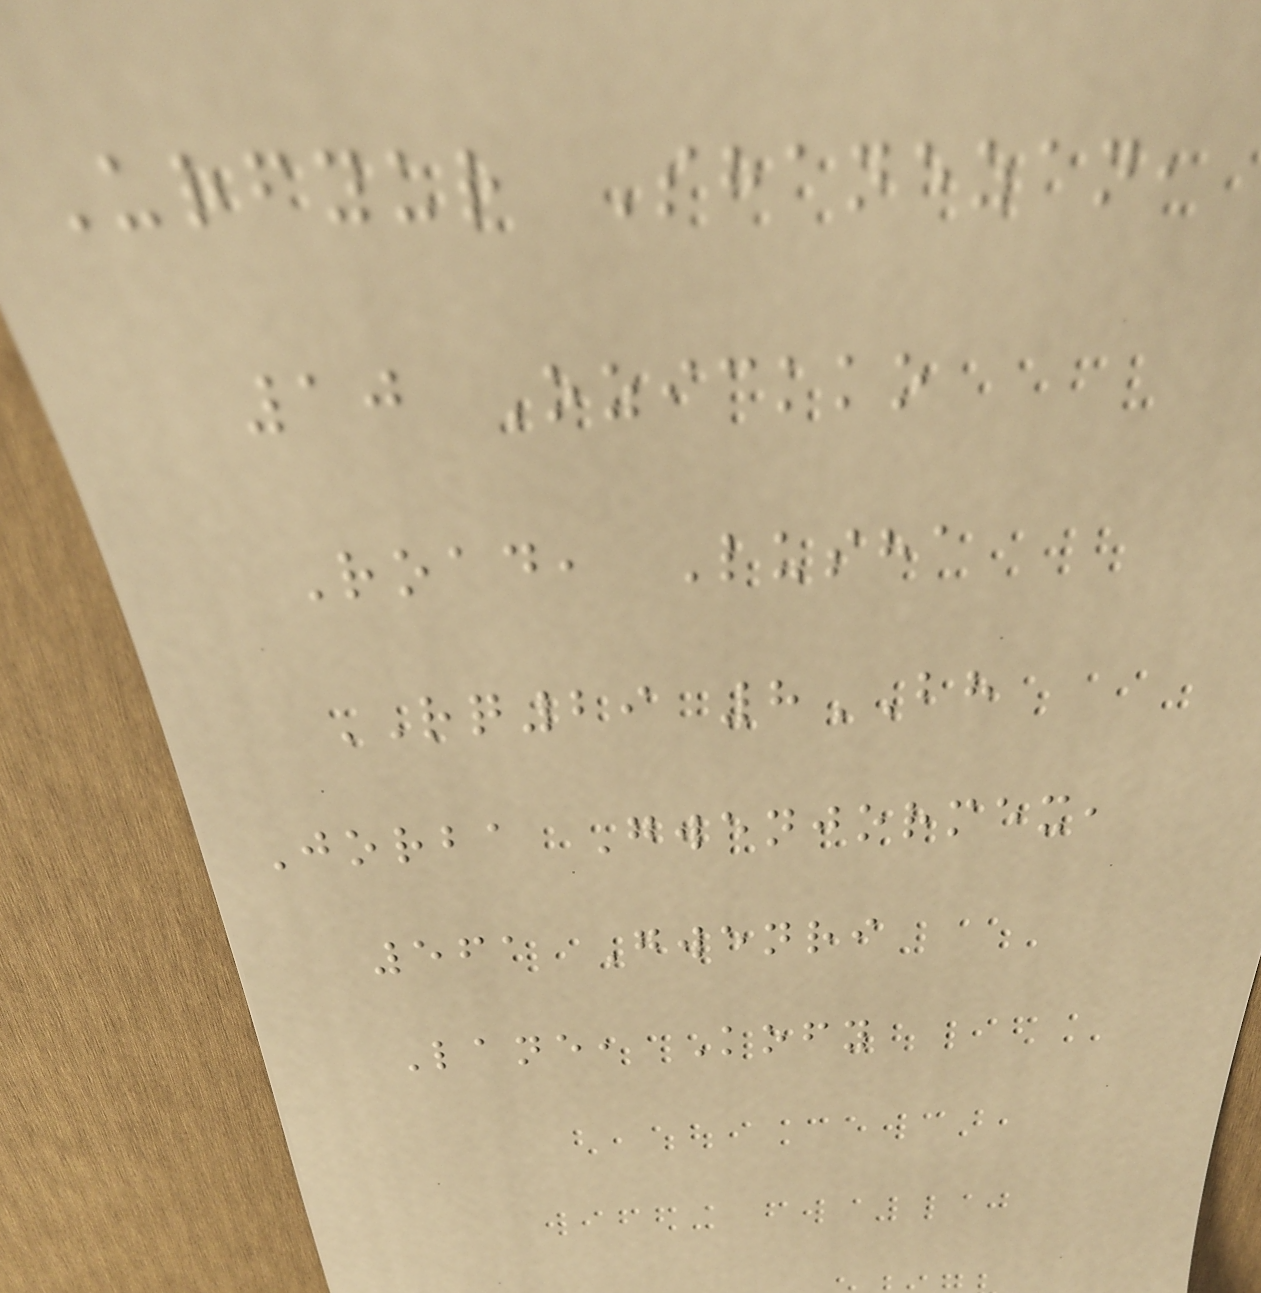Urfyur Shanezan,
10 Ozickko
Road, Lusha
RQ29 8BH
Jorba Gwenjormex,
561 Gwenri
Lane, Kofy
